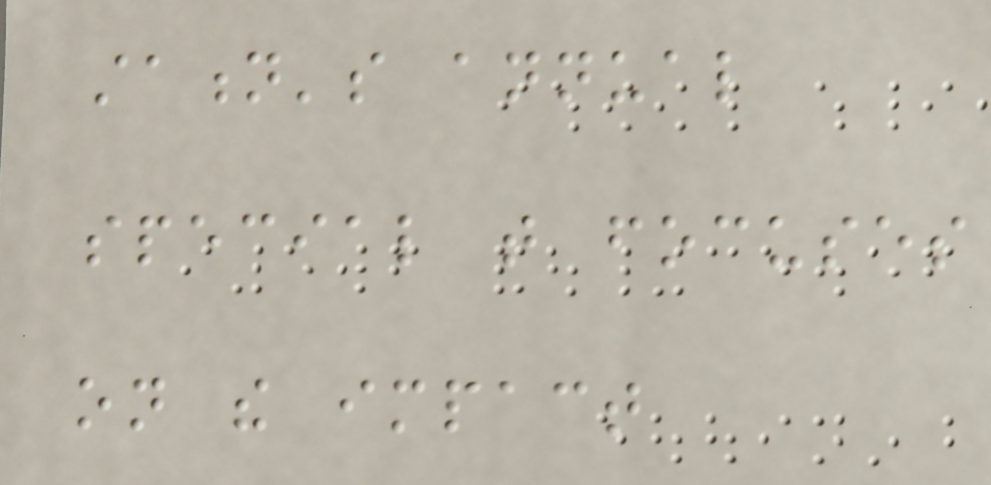station's annual
special that focuses
on the impact
